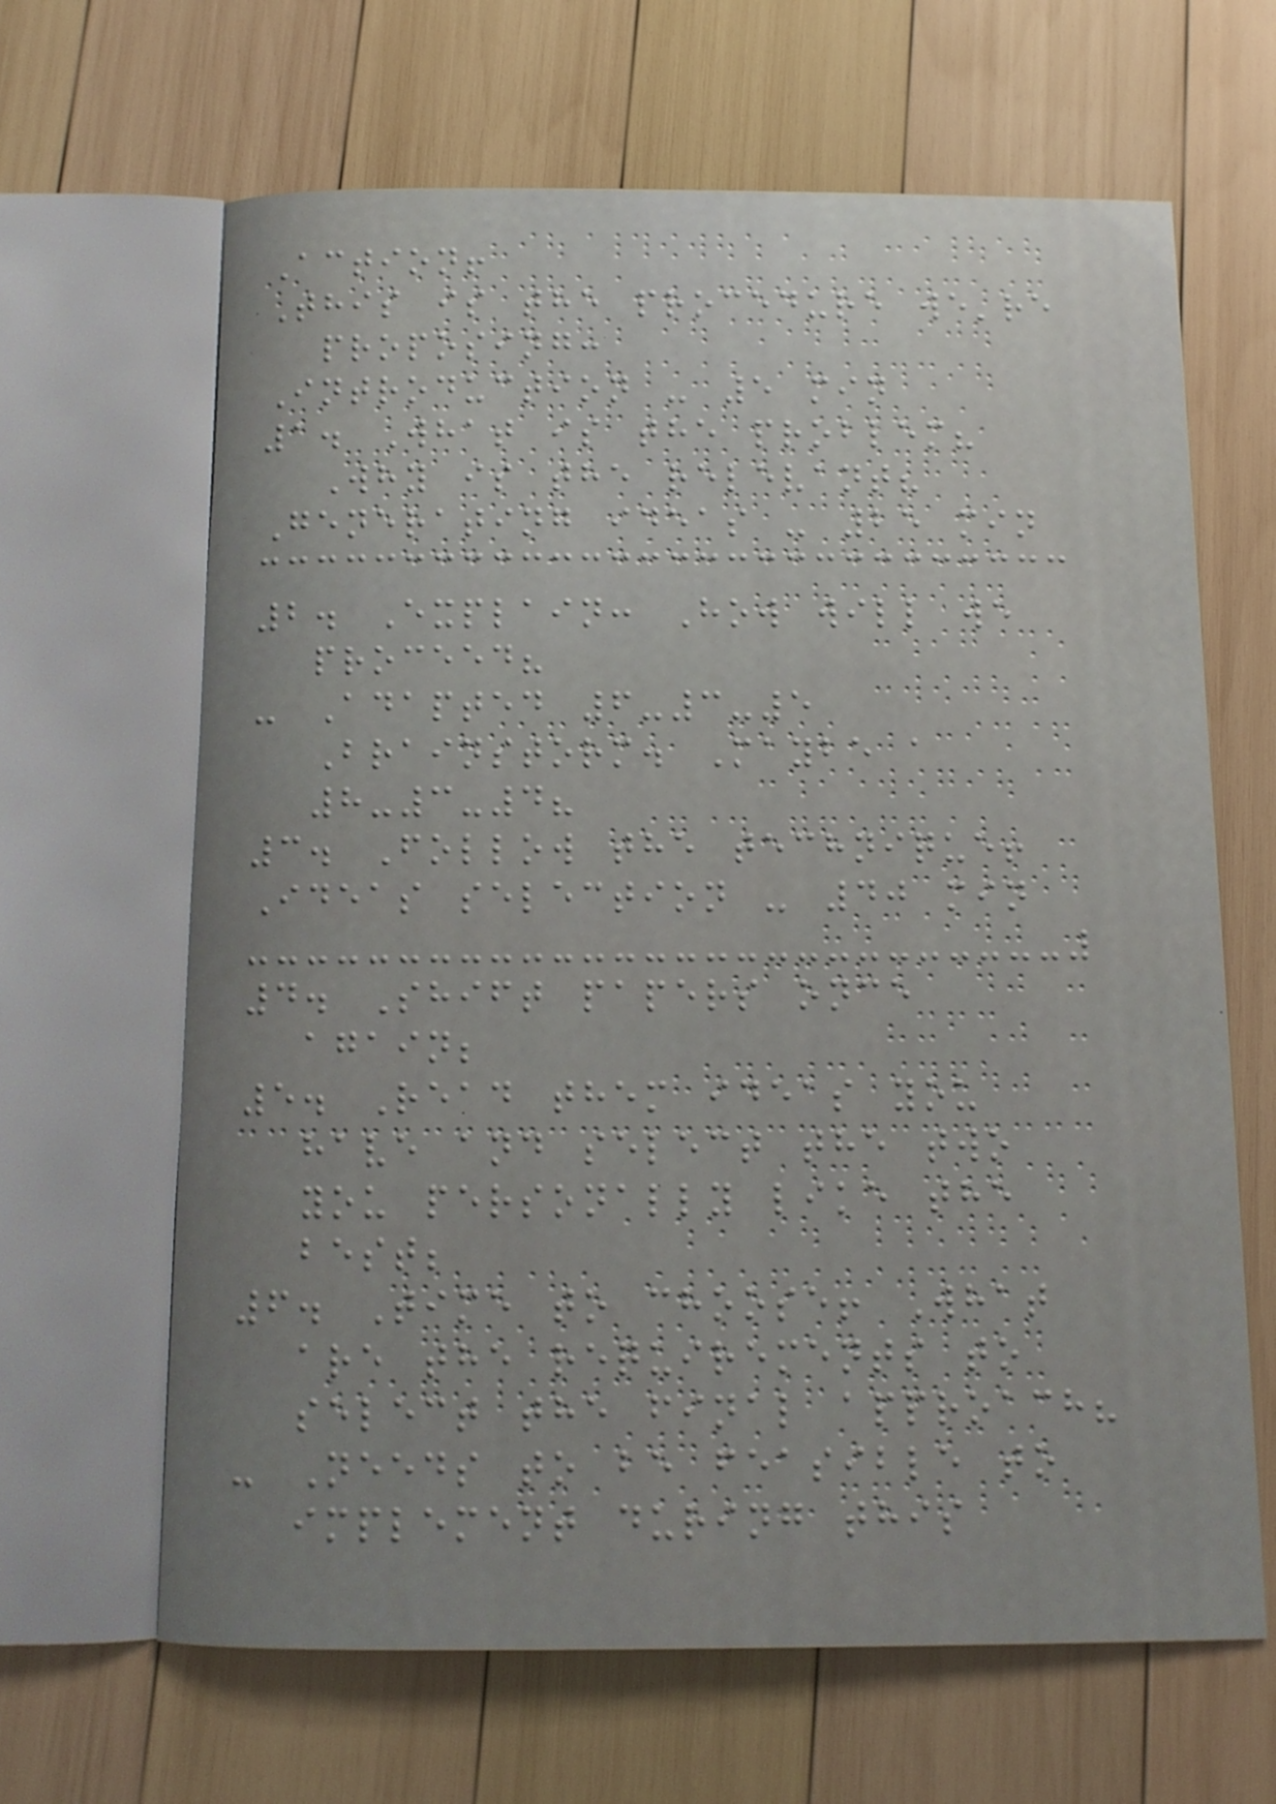Action!
This is the procedure we're
proposing:
Introduction - 5 min
1. What is the problem?
Why is the relevant?
Generating ideas - 25 min
2. Explain: How will we
proceed?
- Adapted 6-3-5
Brainstorm. Maybe a
8-3-4?
3. Follow the technique!
Ideas selection - 40 min
4. Shift papers once
again;
5. Read them ideas you
have and select the two
you personally like the
best;
6. Time to choose! What
are the requirements to
select the final approach?
- Needs to be feasible to
implement during this
